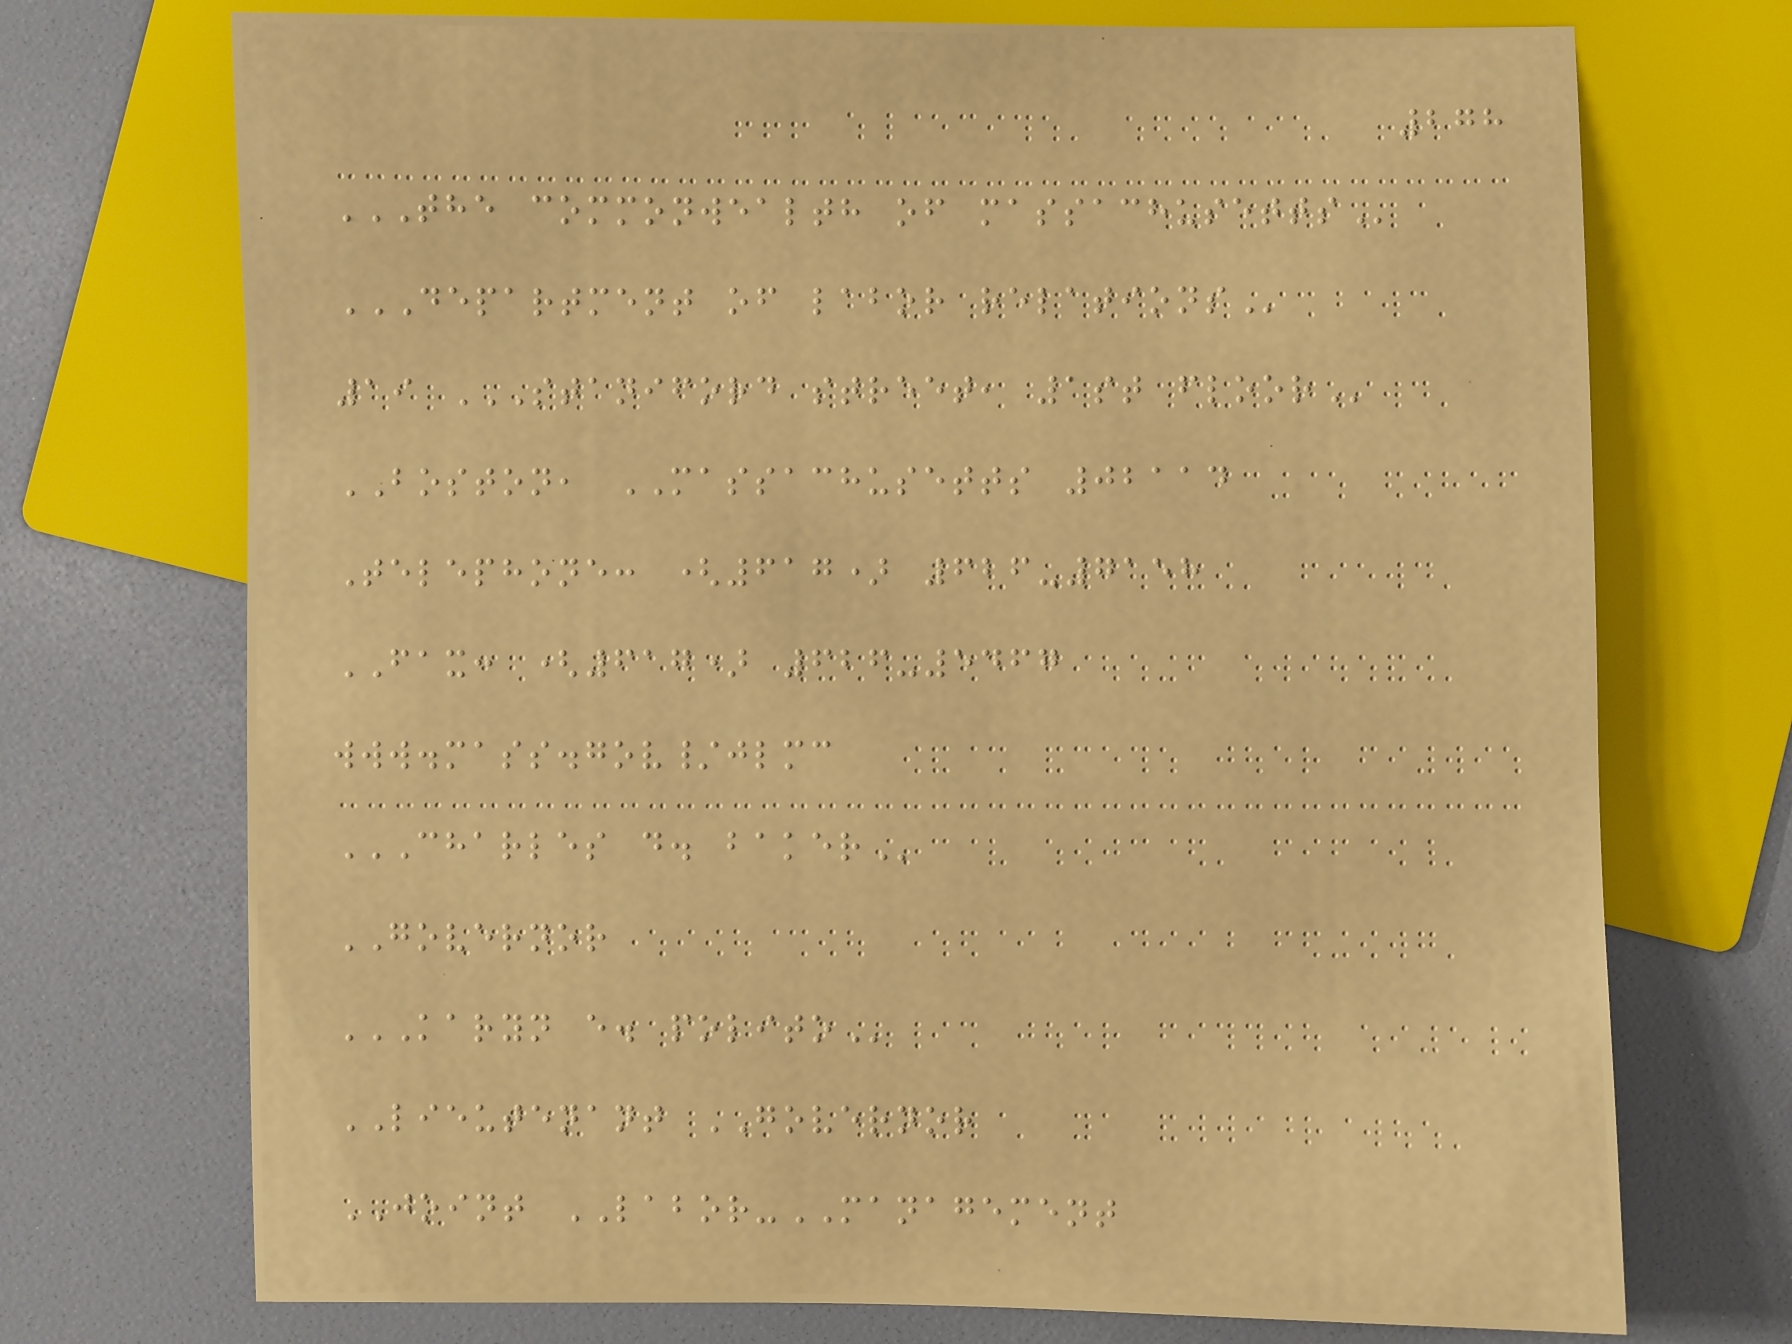278
THE COMMONWEALTH OF MASSACHUSETTS
DEPARTMENT OF LABOR RELATIONS
19 STANIFORD STREET, 1ST FLOOR
BOSTON, MASSACHUSETTS 02114
Telephone: (617) 626-7158
FAX: (617) 626-5467
www.mass.gov/jlmc
CHARLES D. BAKER
GOVERNOR
KARYN E. POLITO
LIEUTENANT GOVERNOR
JOINT LABOR-MANAGEMENT
